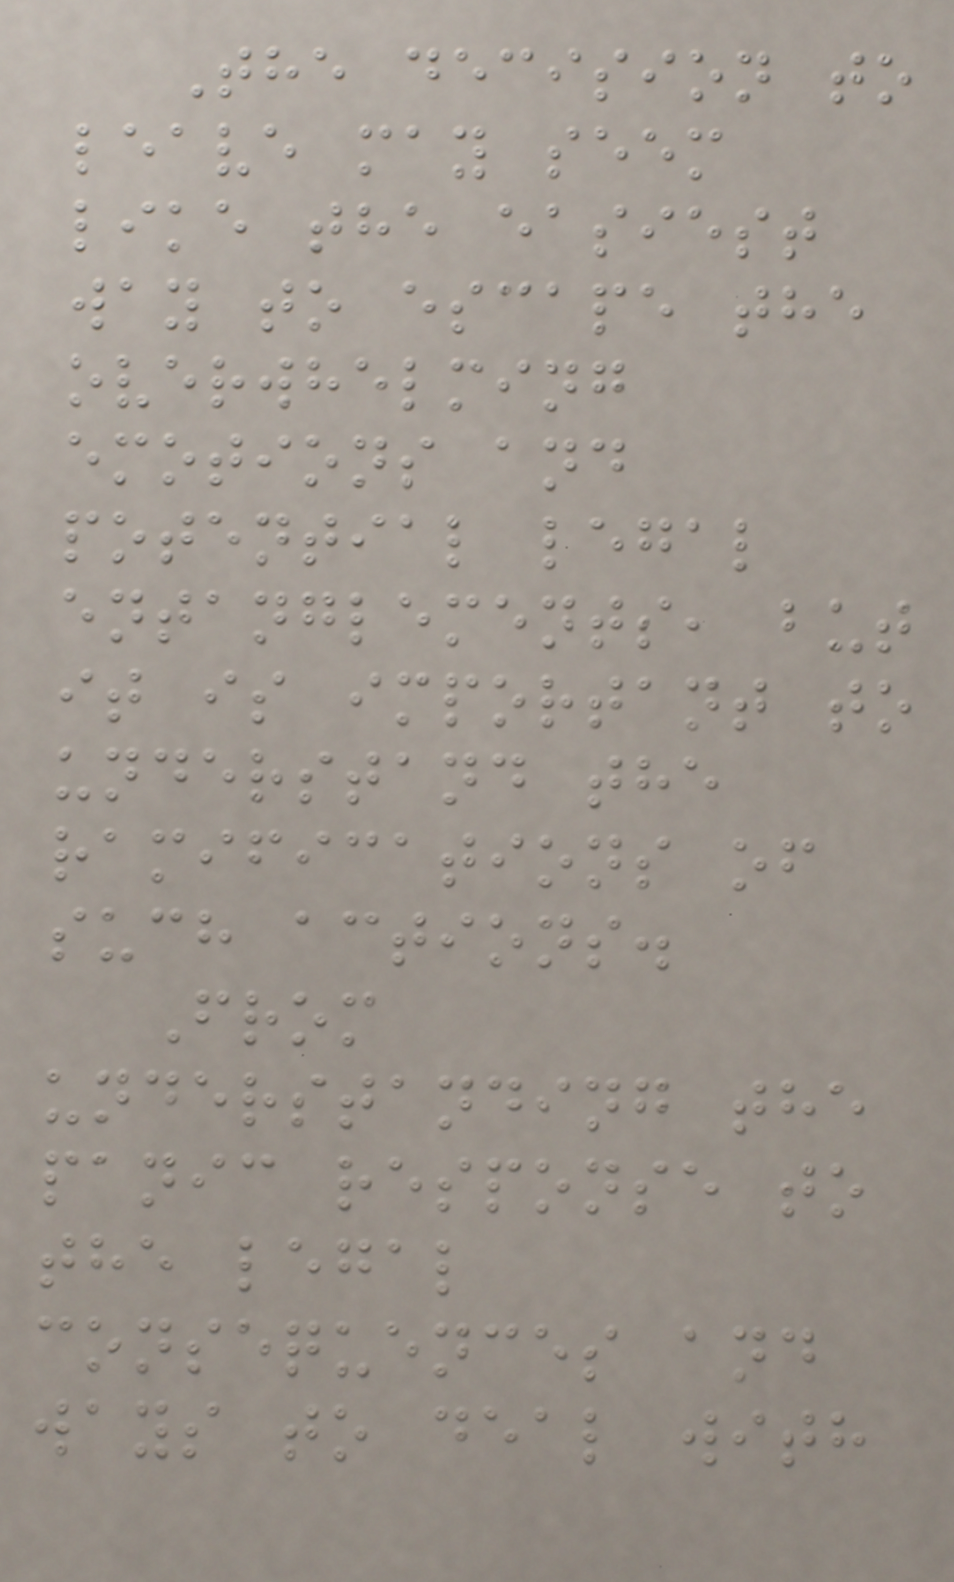The decision to
leave may seem
like the easiest
way to escape the
overwhelming
emotions and
potential legal
entanglements, but
it is important to
understand the
ramifications of
such actions.
From
understanding the
panic response to
the legal
consequences and
ways to deal with
